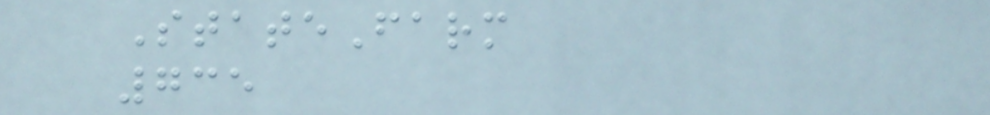StateFarm
735
